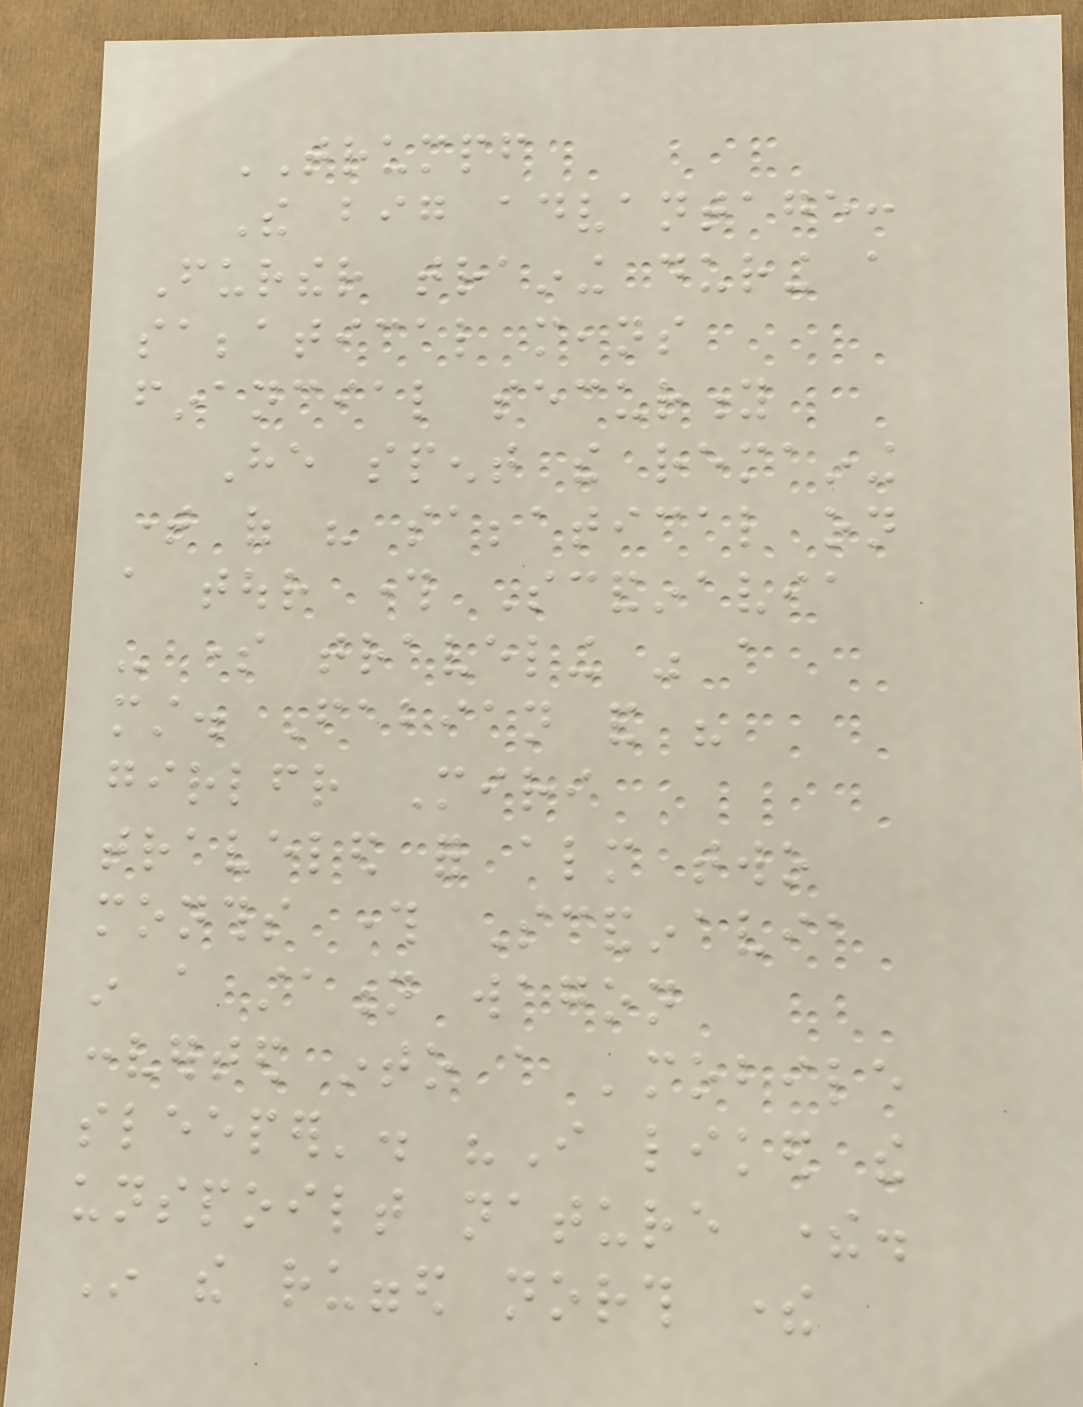TRUMPF
The big advantage:
Further training during a
sabbatical means
financial security
He spent the remaining
time of his sabbatical on
a tour through Scandinavia
- some traveling was a
must. Fabian and his
girlfriend Miri
traveled for almost two
months through Scandinavia
in a station wagon
converted into a 'mobile
sleeper'. "I liked the
unspoilt nature there.
In the rugged north there
